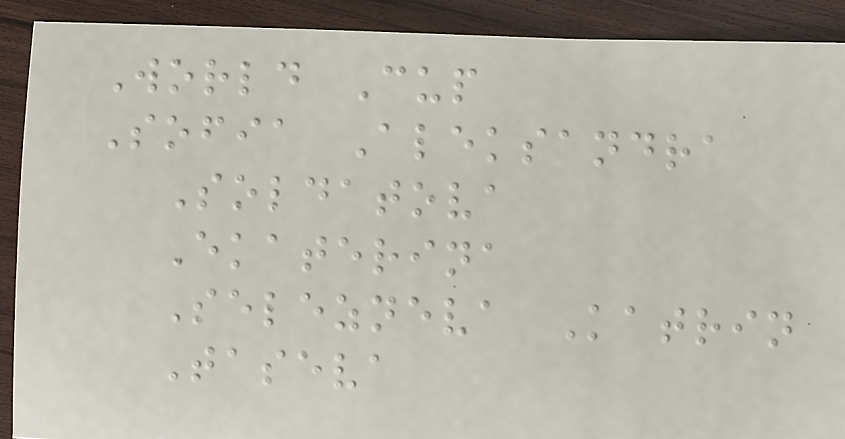World Cup
Sofia Aleksandra
Soldatova
Ekaterina
Selezneva Katrin
Taseva
